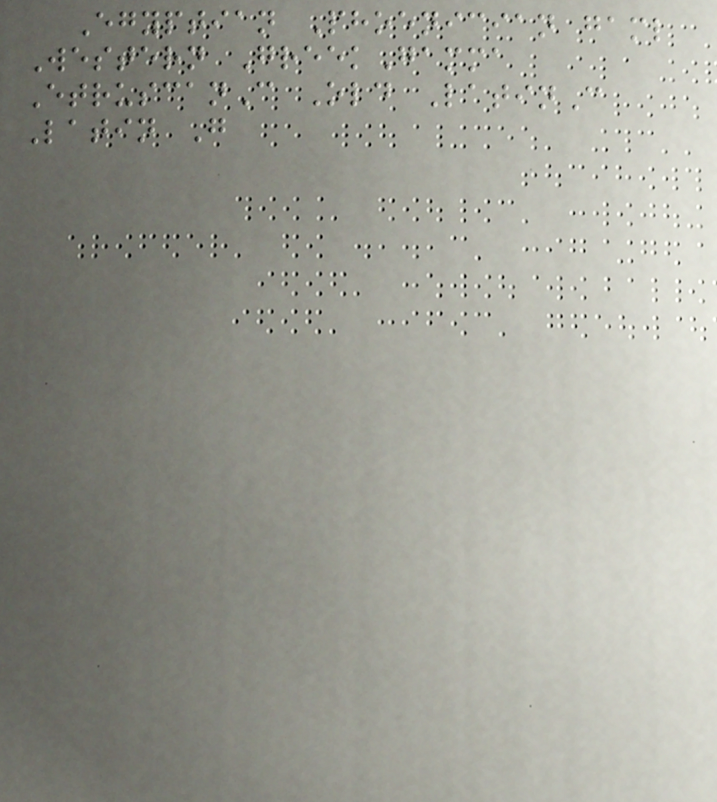Egyptian Phoenician gaml
Western GreekGamma
EtruscanC Old LatinC
Latin G
